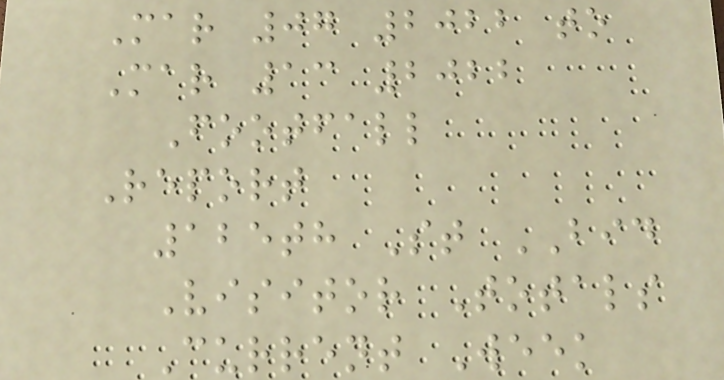Mar 07 2022 to
Mar 13 2022
Footfall
Report
125th St BID
Visitor Totals
Current Week
